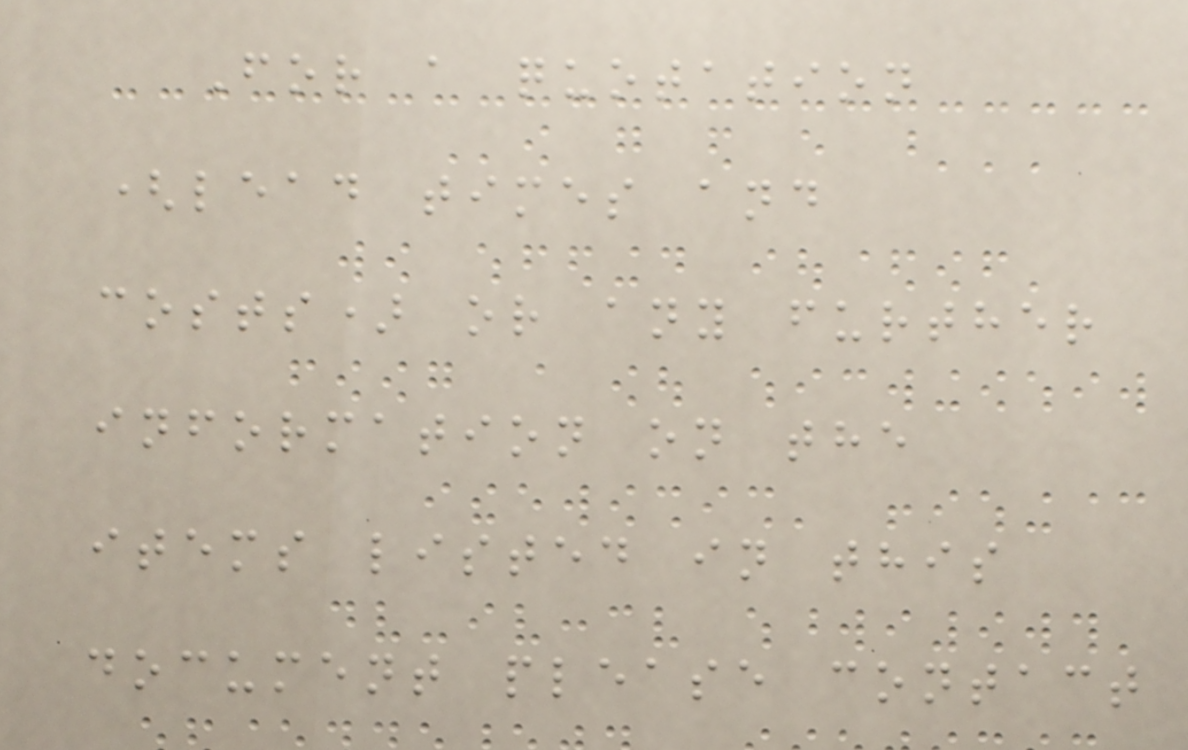For a quotation
(lead times and
costs) or any further
information on the
items listed in this
document please contact
